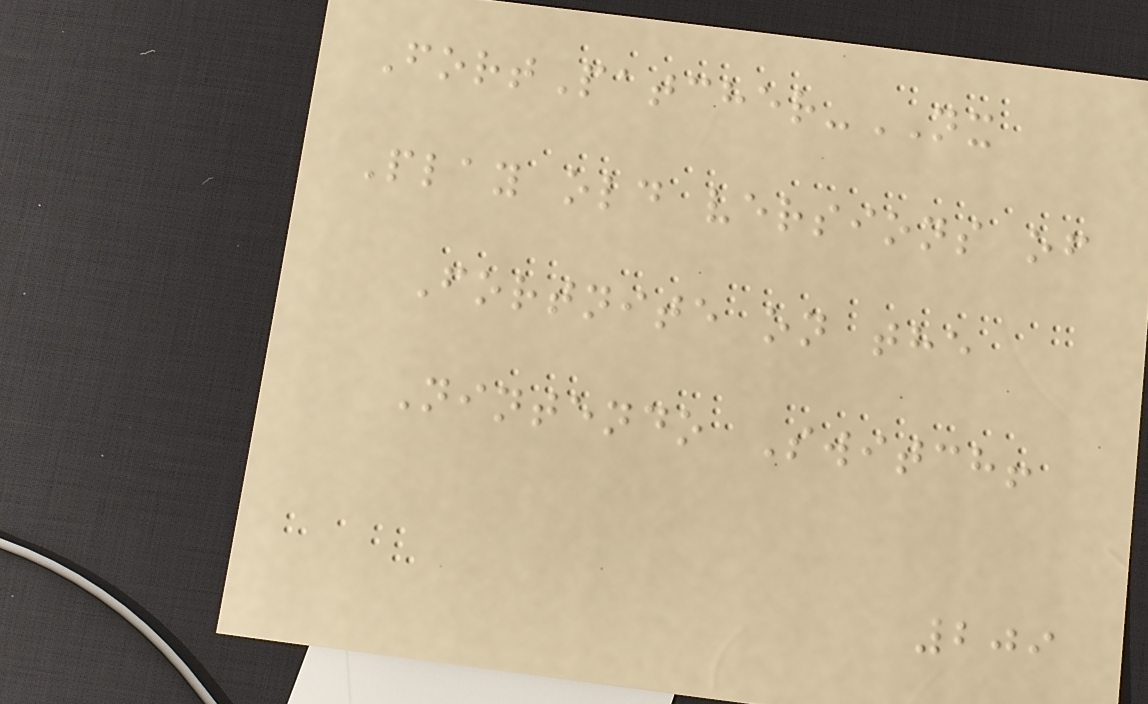FortPatcher-NX
Play old versions of
Fortnite on the
Nintendo Switch!
209
